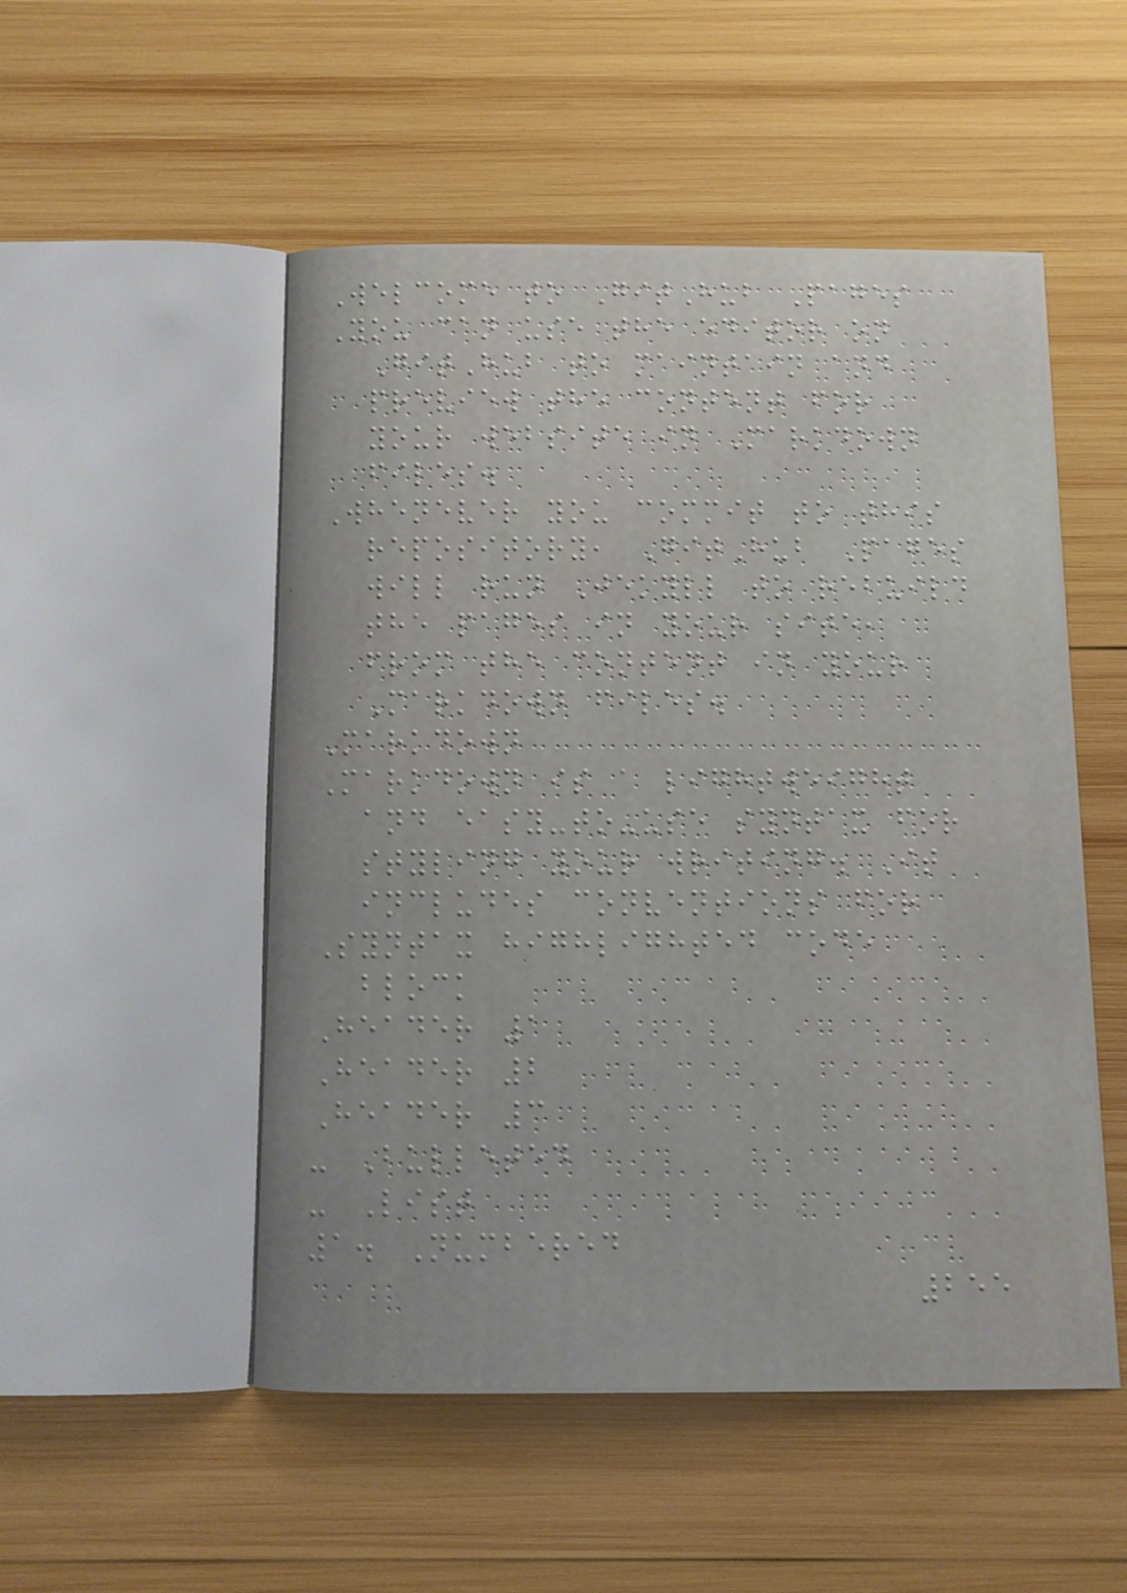Welcome to GitHub Pages
You can use the editor on
GitHub to maintain and
preview the content for
your website in Markdown
files.
Whenever you commit to this
repository, GitHub Pages
will run Jekyll to rebuild
the pages in your site,
from the content in your
Markdown files.
Markdown
Markdown is a lightweight
and easy-to-use syntax for
styling your writing. It
includes conventions for
Syntax highlighted code
block
Header 1
Header 2
Header 3
- Bulleted
- List
1. Numbered
255
